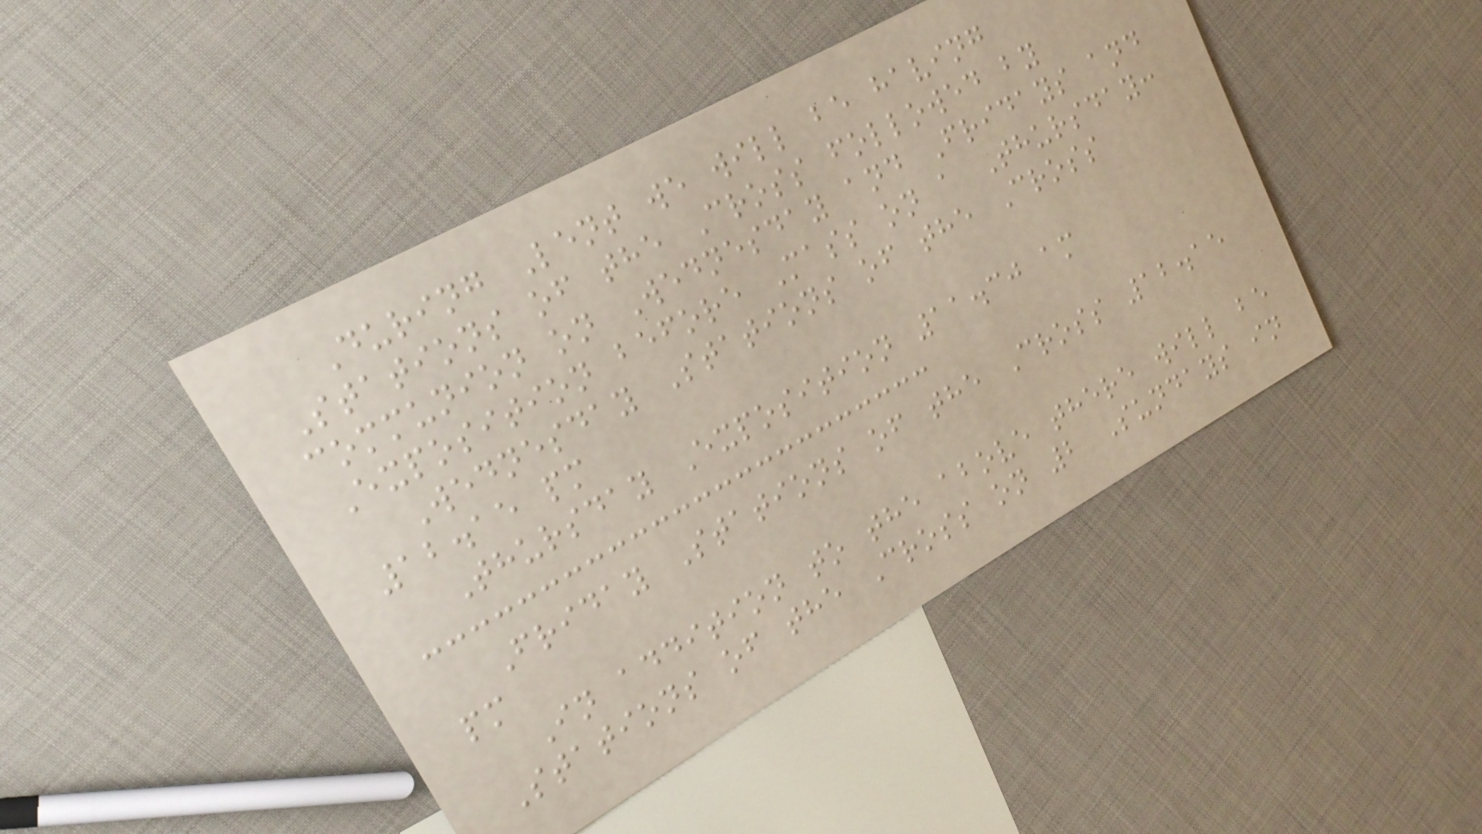During Lent we will be having
Stations of the Cross followed by
communion on Wednesday and Fridays and
Exposition before Mass on a Thursday:
Wednesday Stations of the Cross
12.15 pm
Thursday Exposition 11.30 am
Friday Stations of the Cross 12.15
pm
In addition to the above there will be
Stations of the Cross on 2 Sundays in
